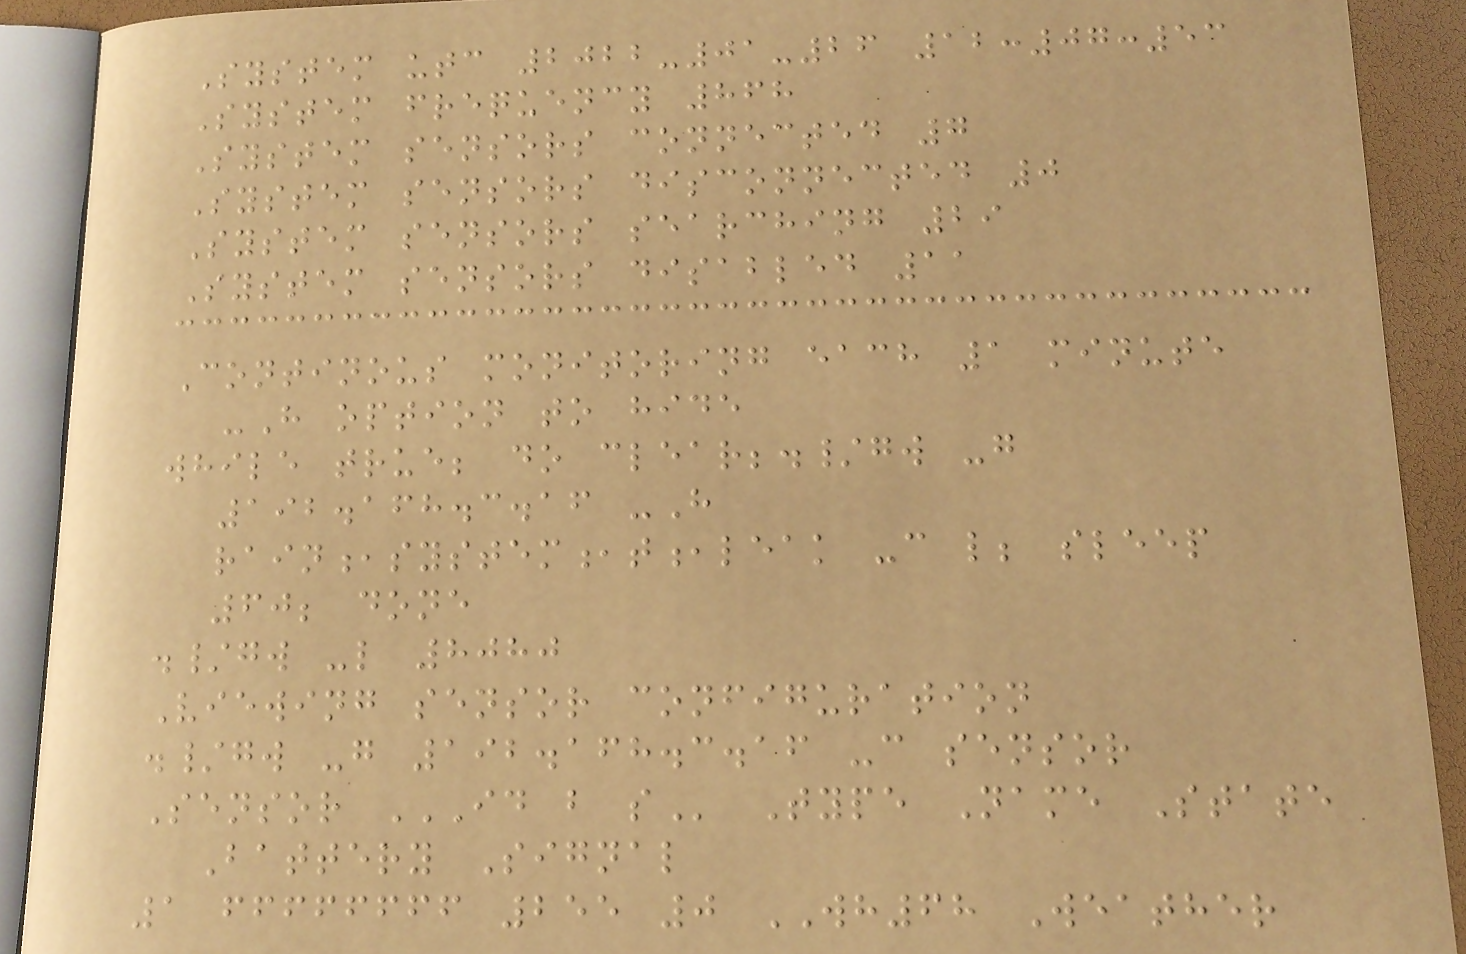System utc 2022-01-26 12:07:53
System frequency 868
System sensors connected 7
System sensors disconnected 0
System sensors searching 29
System sensors disabled 11
Continous monitoring each 1 minute
-H option to hide
while true; do clear;./gw -g
192.168.3.16 -H
rain,system,t,leak -c l; sleep
60; done
./gw -l 8080
Viewing sensor configuration
./gw -g 192.168.3.16 -c sensor
Sensor ID B S Type Name State
Battery Signal
1 ffffffff 255 0 WH68 Weather
